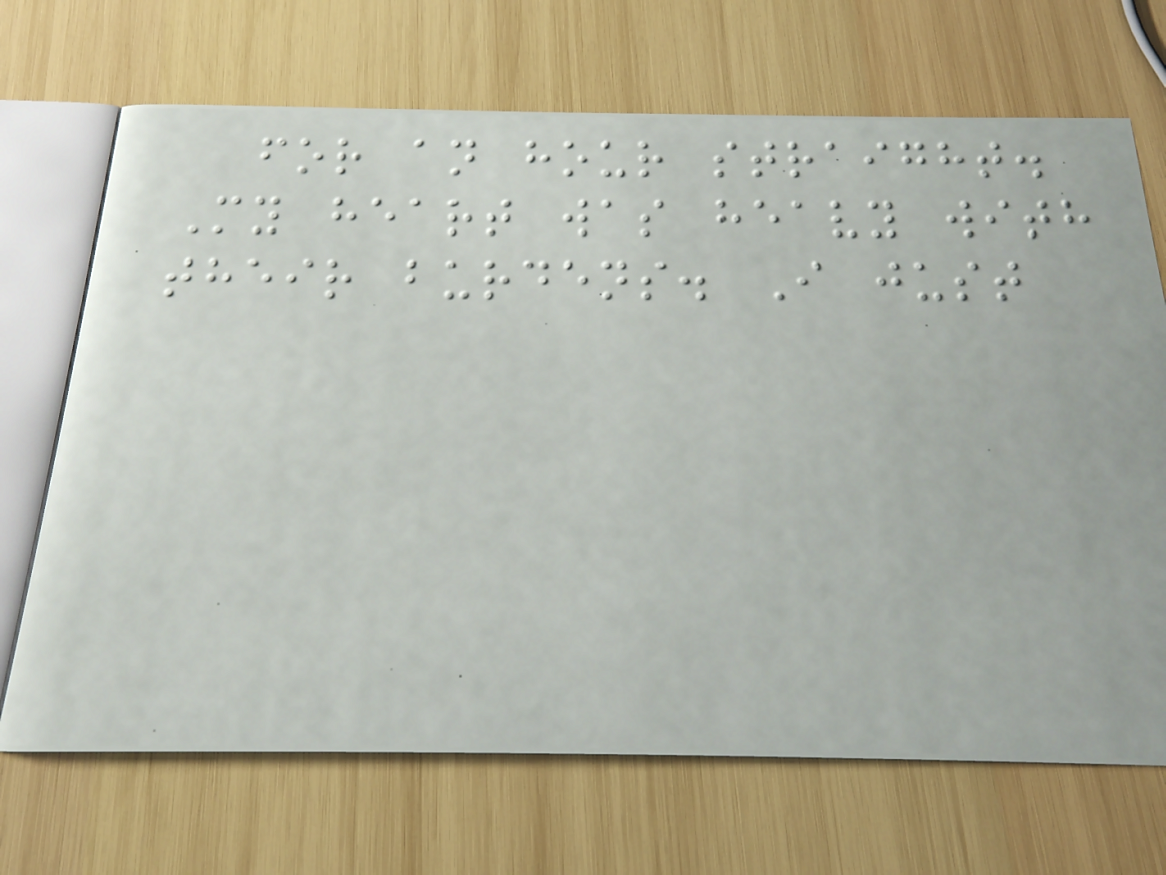for an hour straight.
My heart was heavy with
their burdens. I just
